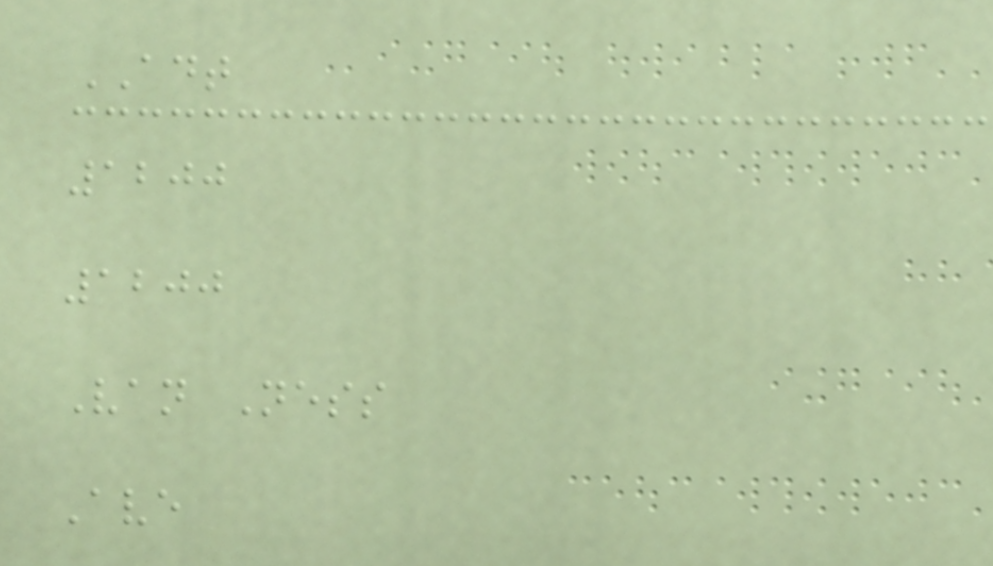ADT
1200
1200
Van Ness
Ave
